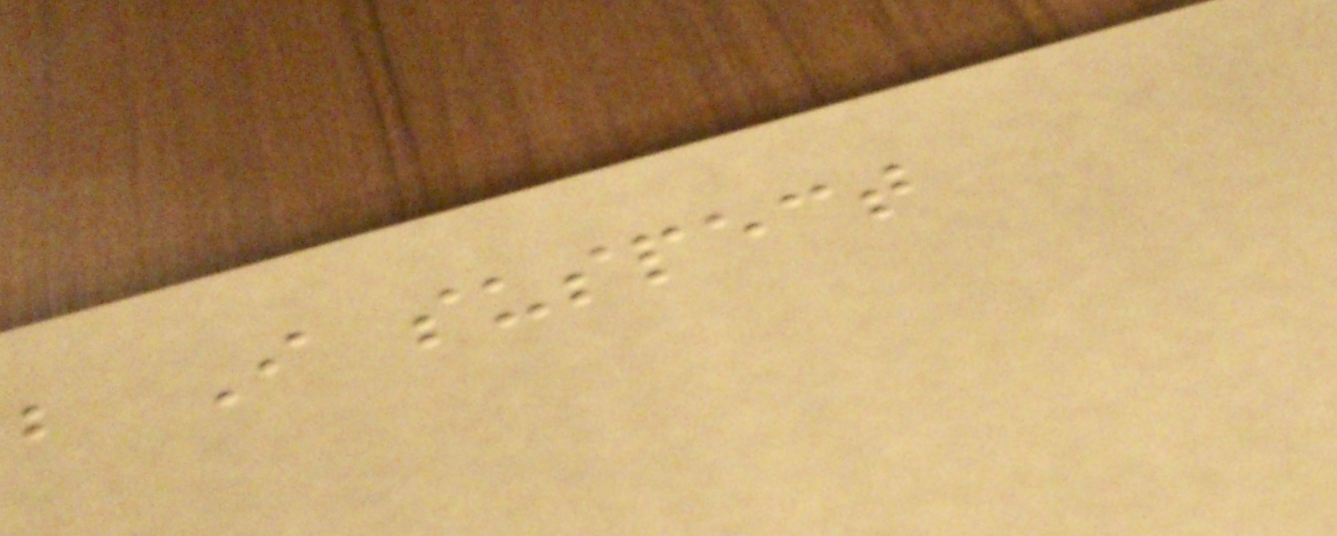but I suspect
